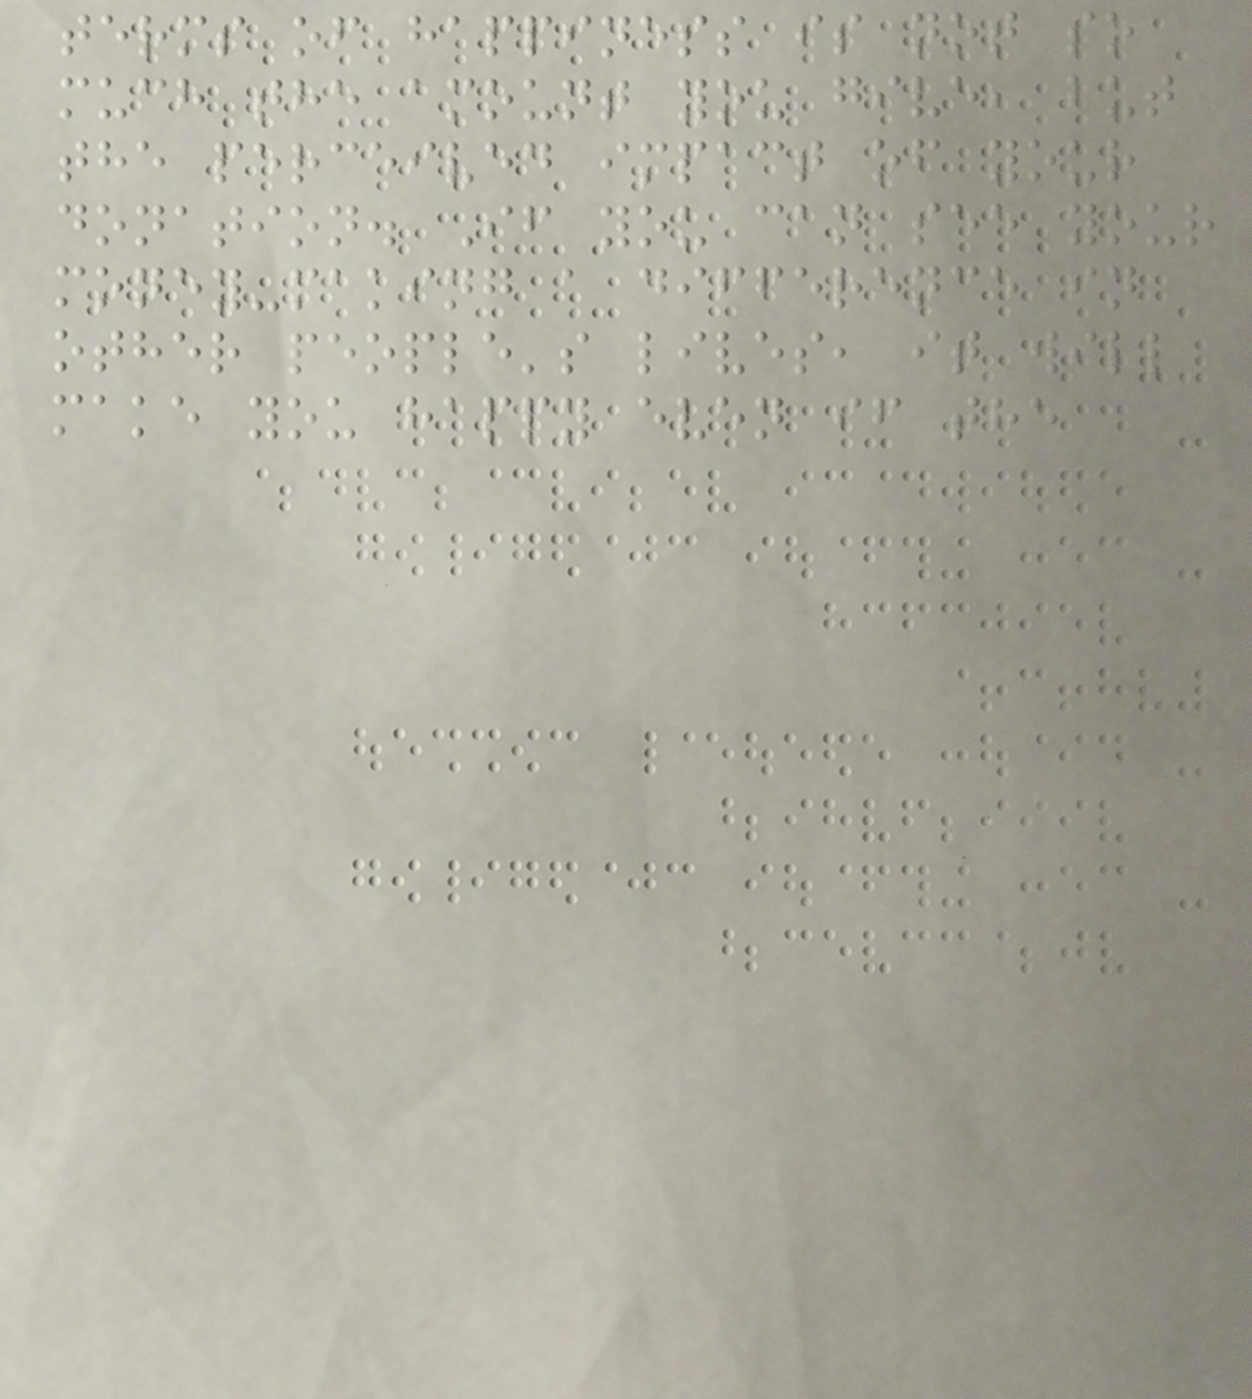terms of happiness is not so
much the amount you give, but
the perceived impact of your
donation. If you can see your
money-making a difference in
other people's lives, it will
make you happy even if the
